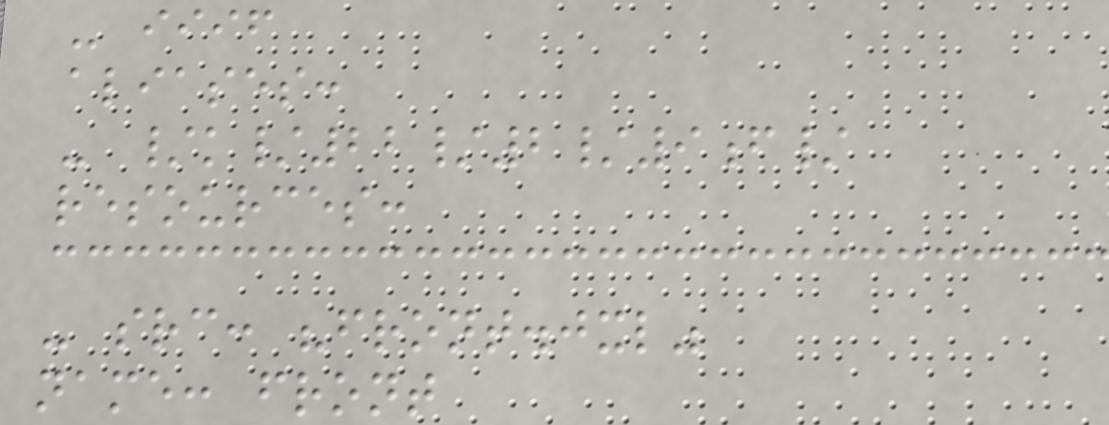- iiif
aliases:
- /k/22/2/9f/
resources:
- src: "front.jxl"
name: front
